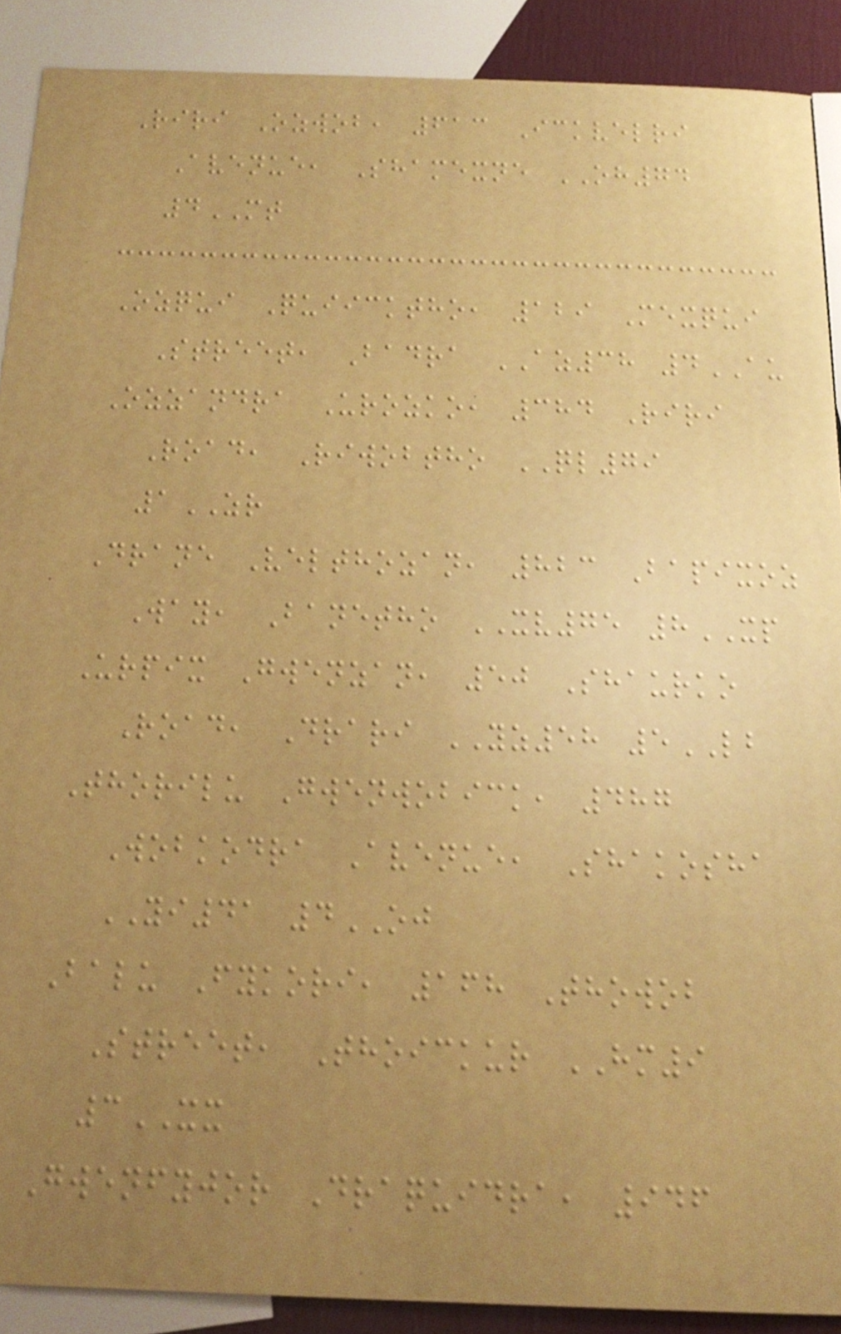Riri Ozwob, 613 Ickvelri
Avenue, Shamexne OH74
4MT
Ozqui Quiicktho, 129 Mexqui
Street, Badra AZ38 4AU
Ozzandra Urozko, 384 Riri
Road, Riwobtho QL79
1ZR
Drane Velthozan, 823 Bapixoz
Way, Banetho XV75 8XP
Urpix Gwenzan, 50 Shaurko
Road, Drari YZ58 5LB
Thorilu Gwenwobick, 487
Wobkodra Avenue, Shakosha
YI41 4OJ
Balu Fykori, 168 Thowob
Street, Thoickur HM9
3XX
Gwenfyjor Draquidra, 946
